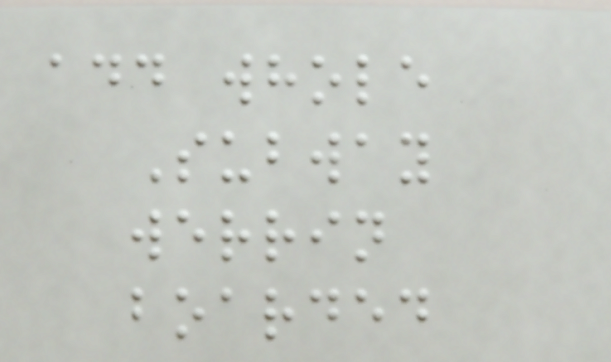add whole
Subway
werrin
boarded
